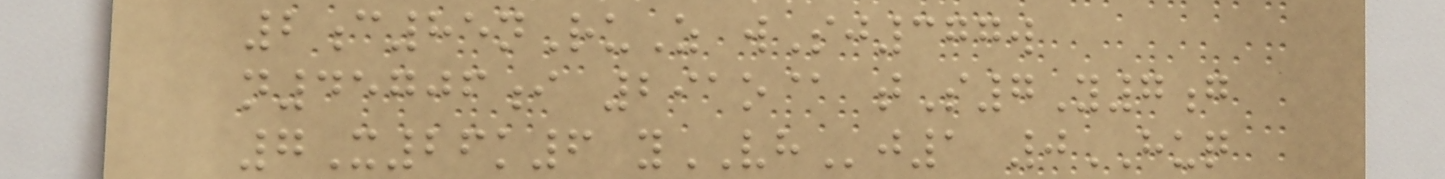2c85nRuZ wSj377w
n45706i 291o@ tS7Y7g
7X26k6 yVHj1 0HUQ
